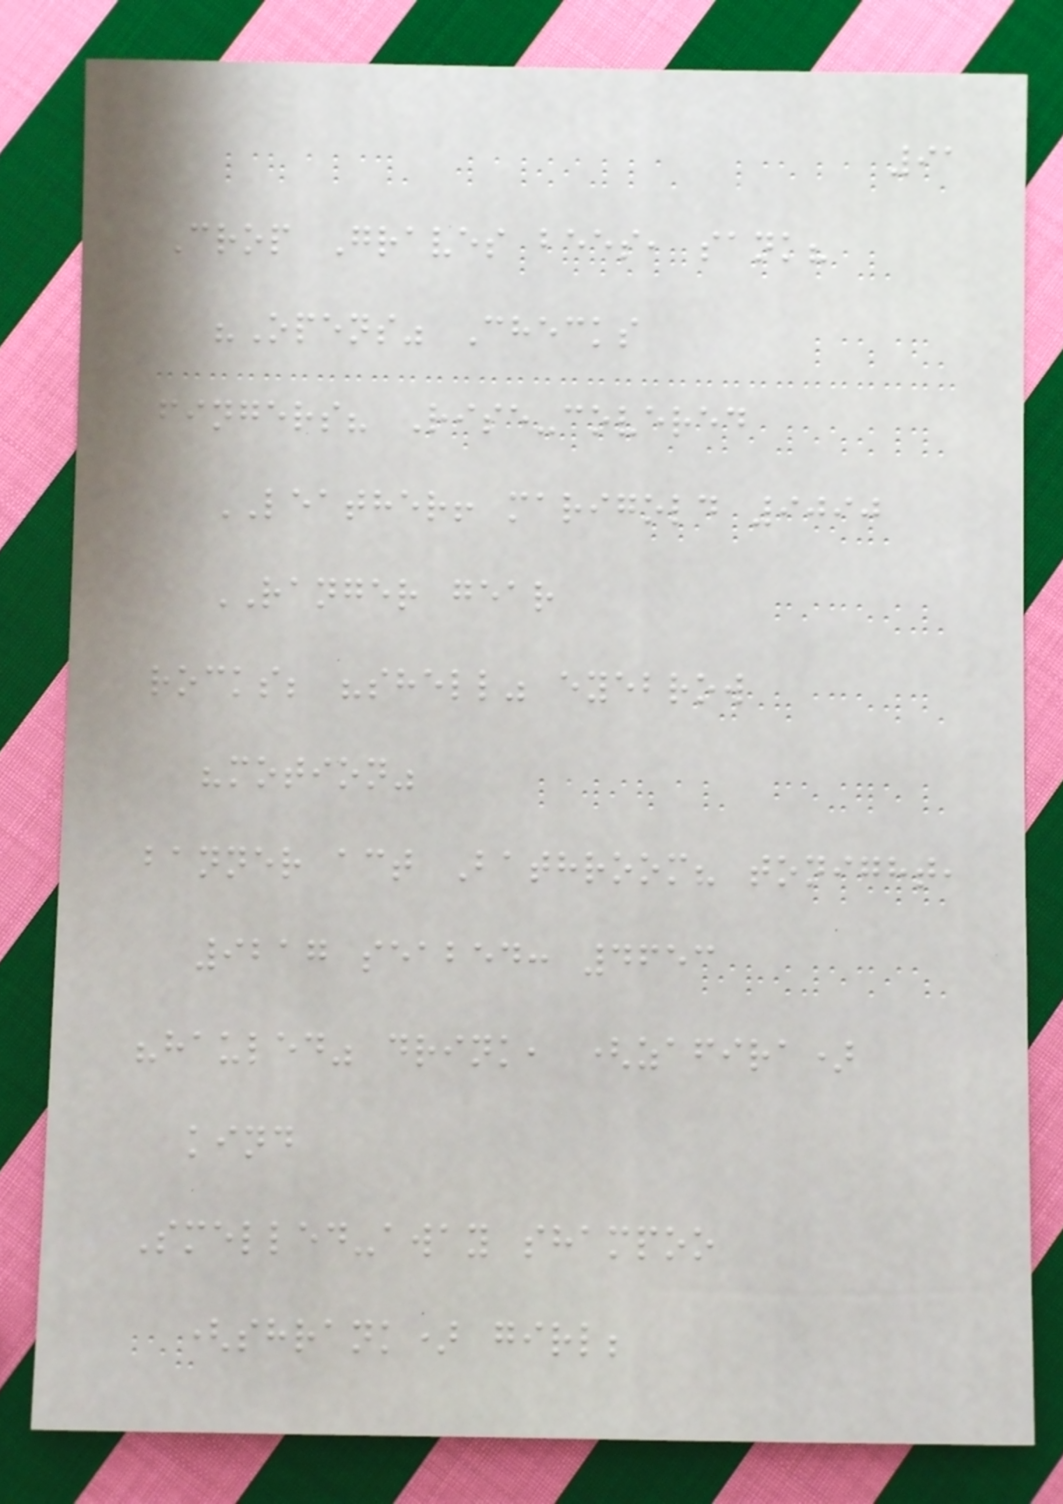91
Crop Graves bees, sank?
"Opens" Checks
fingers? Rise-covered
LEATHER! marigold 9090
RANGER gear
rocks; "shell" eyebrow
"motion"
banner act Bathroom? tonight,
9217 seabed: 4653
"hauled" drink, (zafira)
kind
Smelled-away shampoo
(shrank) girl;
